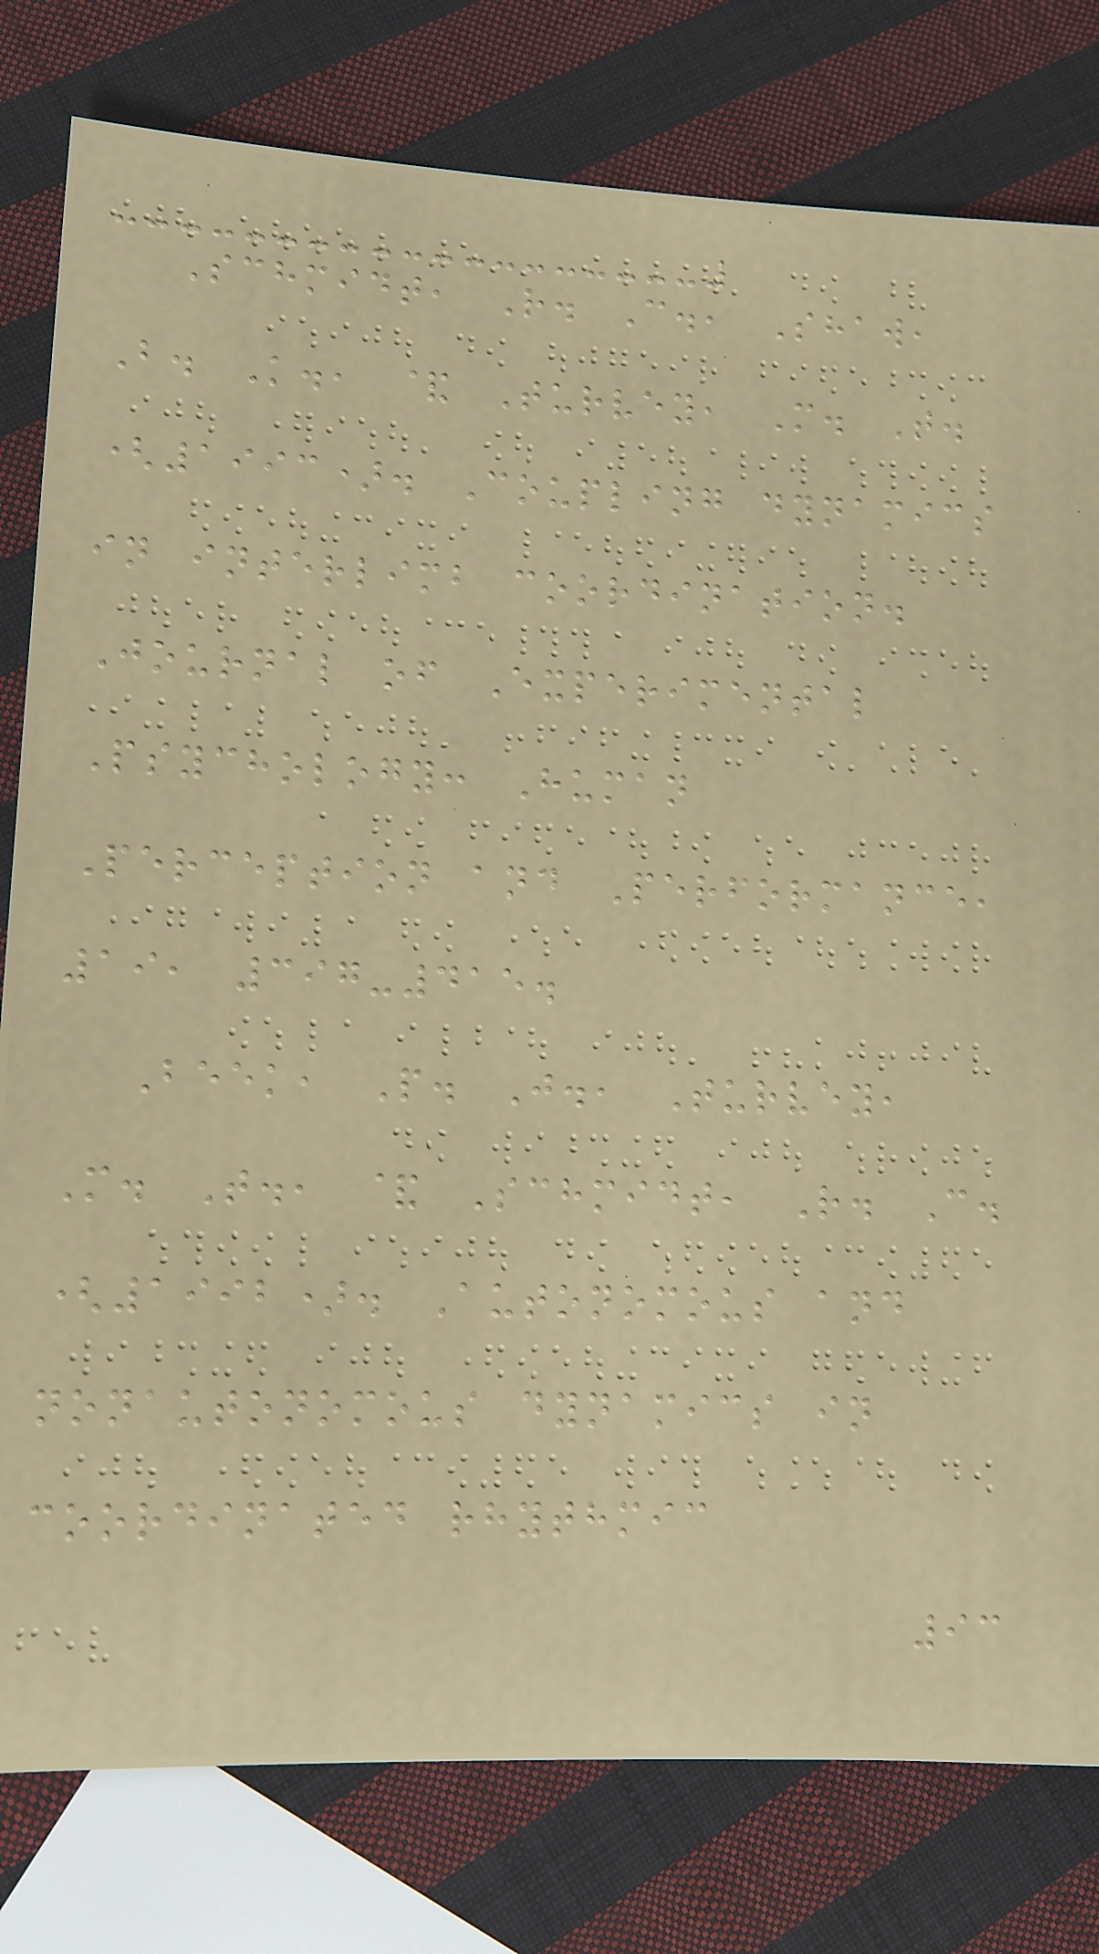Schmidt, R. C., Shaw,
B. K., & Turvey, M. T.
(1993). Coupling dynamics
in interlimb coordination.
Journal of Experimental
Psychology: Human
Perception and Performance,
19, 397-415.
Beek, P. J., Turvey,
M. T., & Schmidt, R. C.
(1992). Autonomous and
nonautonomous dynamics in
coordinated rhythmic
93
